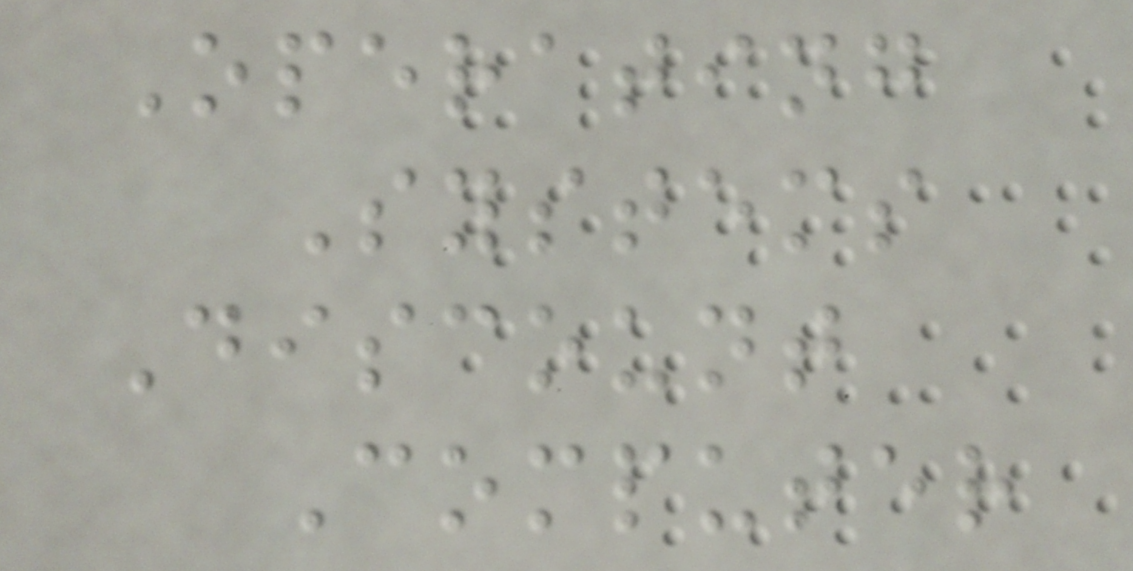Operating
Systems
Discount
Computer
